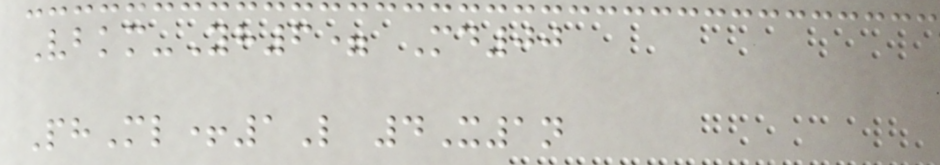Vbkm-Yh6= Md00
PhMl+1L 4X1n
